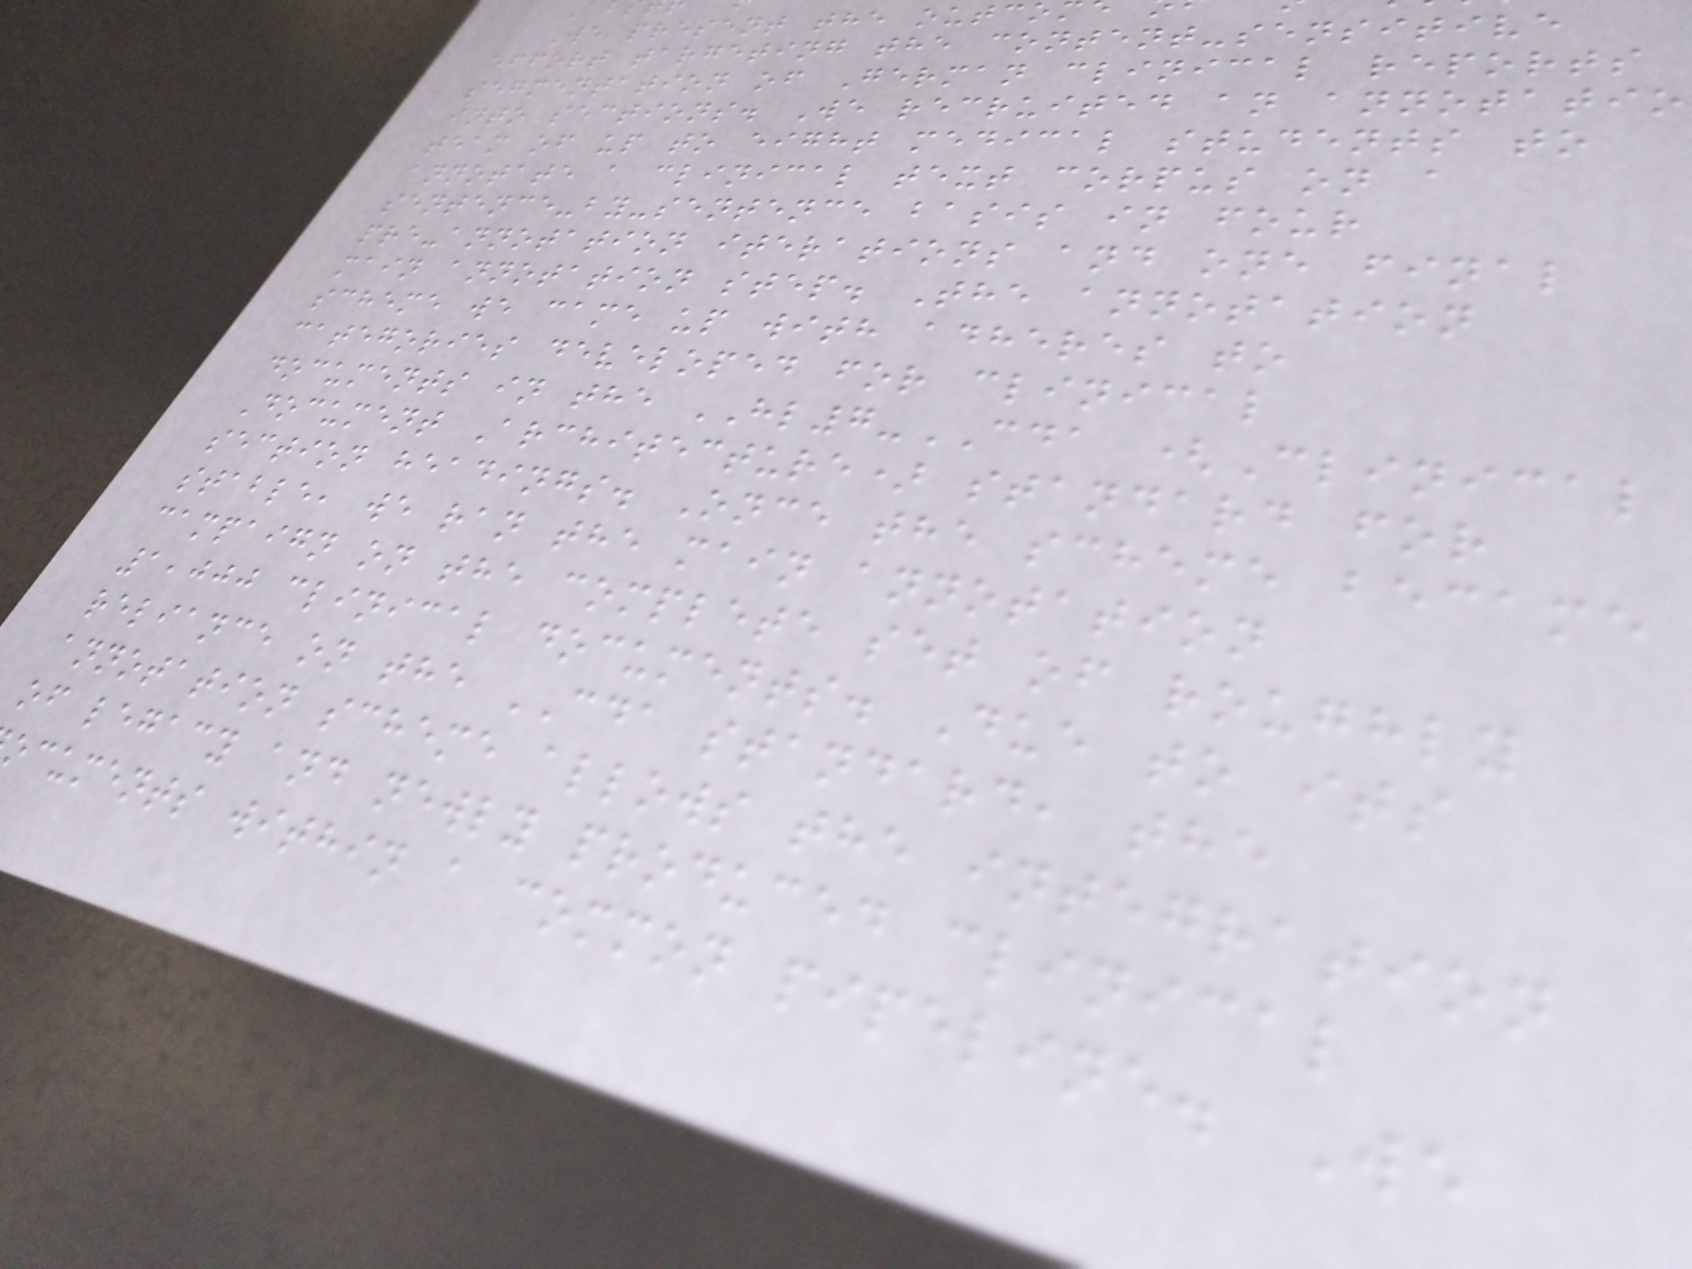We present the outco
effort targeting the content-sensitive
segmentation of German clinical reports
into sections. We recruited an annotatio
team of up to eight medical students to
annotate a clinical text corpus on a
sentence-by-sentence basis in four
pre-annotation iterations and one final
main annotation step. The annotation
scheme we came up with adheres to
categories developed for clinical
documents in the HL7-CDA (Clinical
Document Architecture) standard for
section headings. Once the scheme became
stable, we ran the main annotation
campaign on the complete set of roughly
1,000 clinical documents. Due to its
reliance on the CDA standard, the
annotation scheme allows the integration
of legacy and newly produced clinical
ocuments within a common pipeline. We
